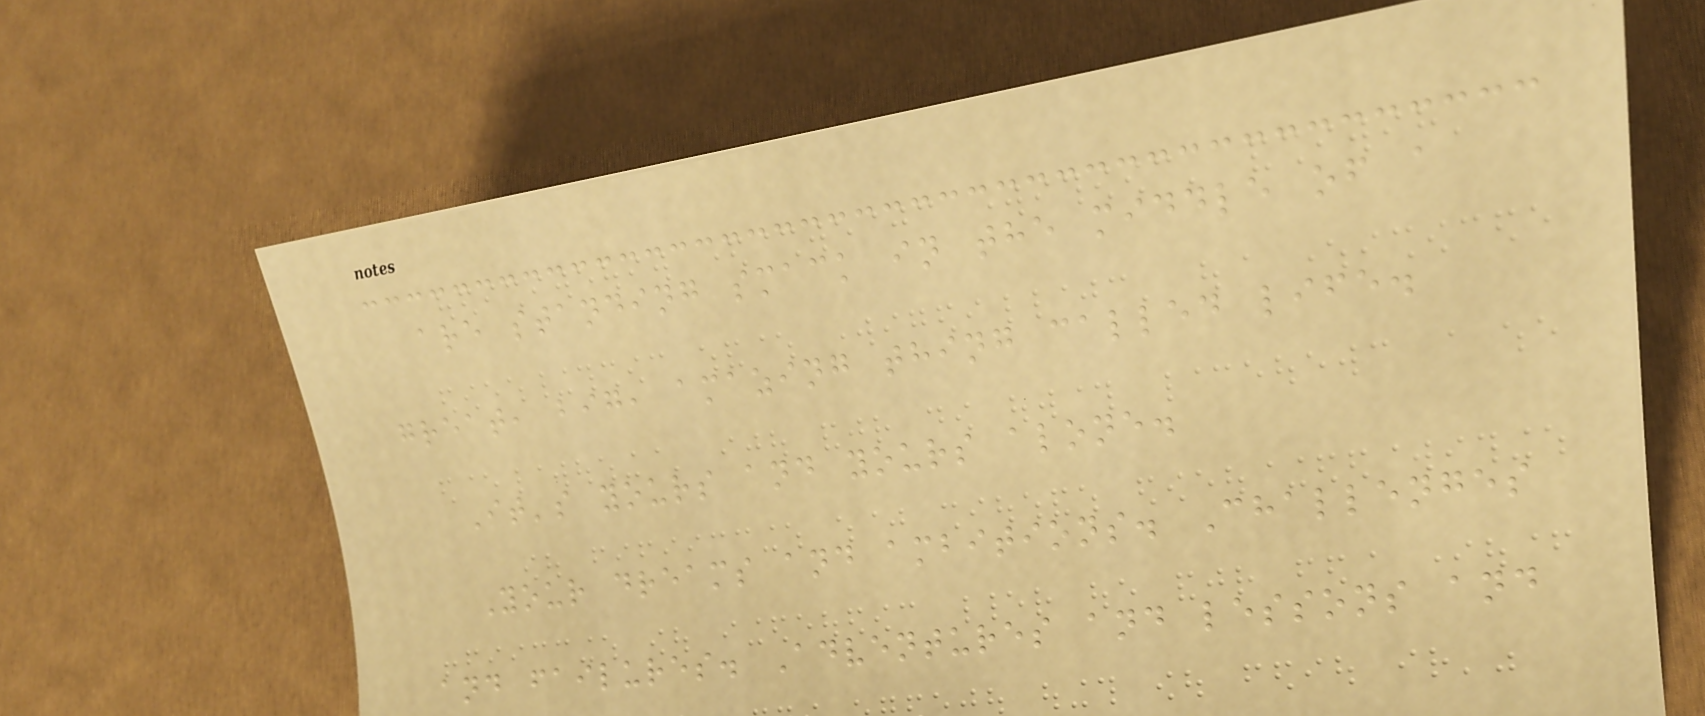are standing smack in the middle of a
great, big, amazing thing called life.
It's yours and yours alone.
Your dreams and ambitions. Challenges
and failures. Adventures and lessons and
